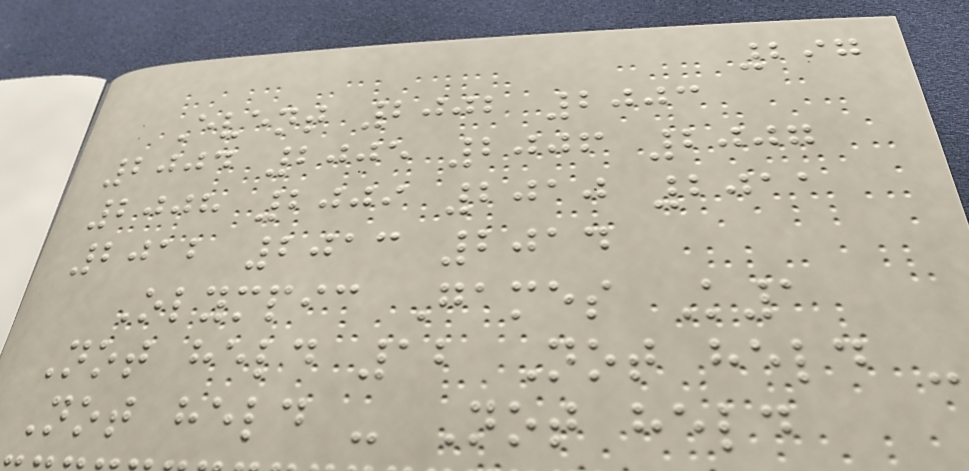297
Event 2002 2003
2004 2005 2006 2007
2008 2009 2010 2011
2012 2013 2014
Olympic Games K1
Not held 12 Not held -
Not held - Not held
